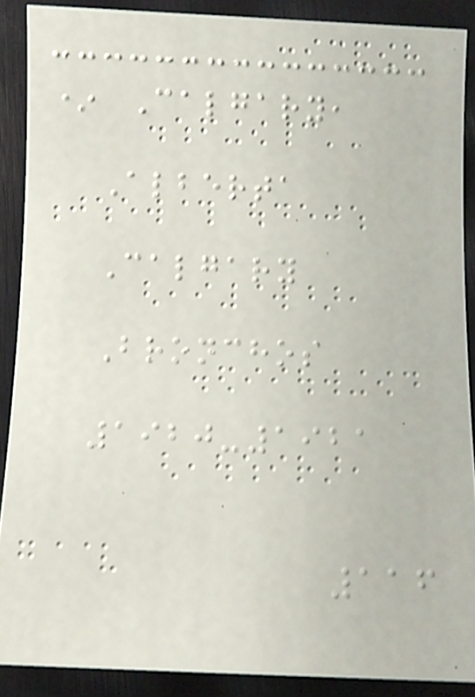* Calgary,
Alberta
Calgary
Bronchos
1920-1921
116
